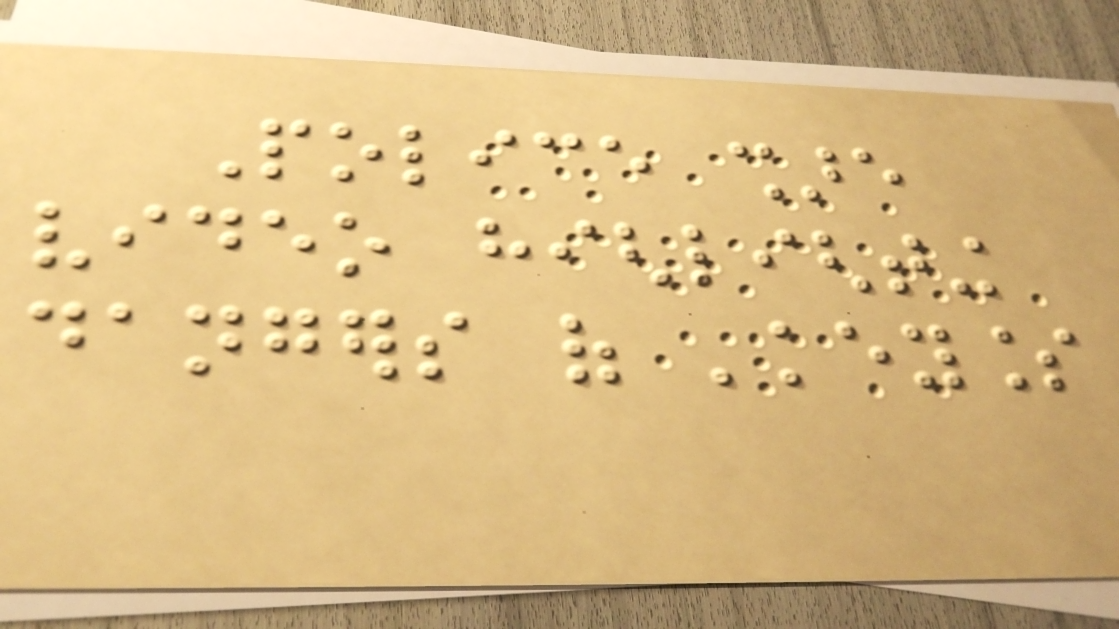Police share
video highlighting
dangers of 'keyless
